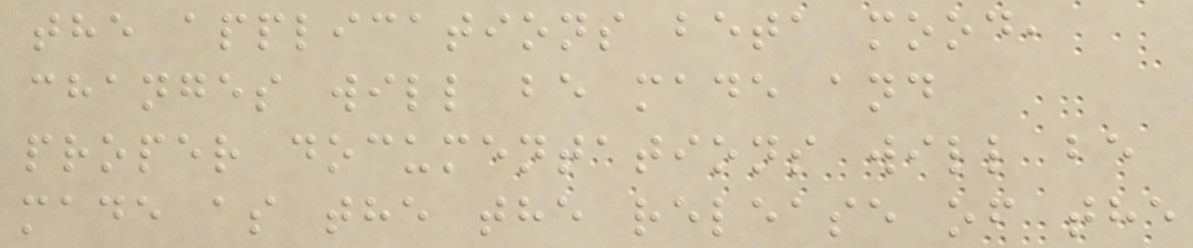the applications beta mood,
changes will be made and
proper documentations will be
made as the the release of the
